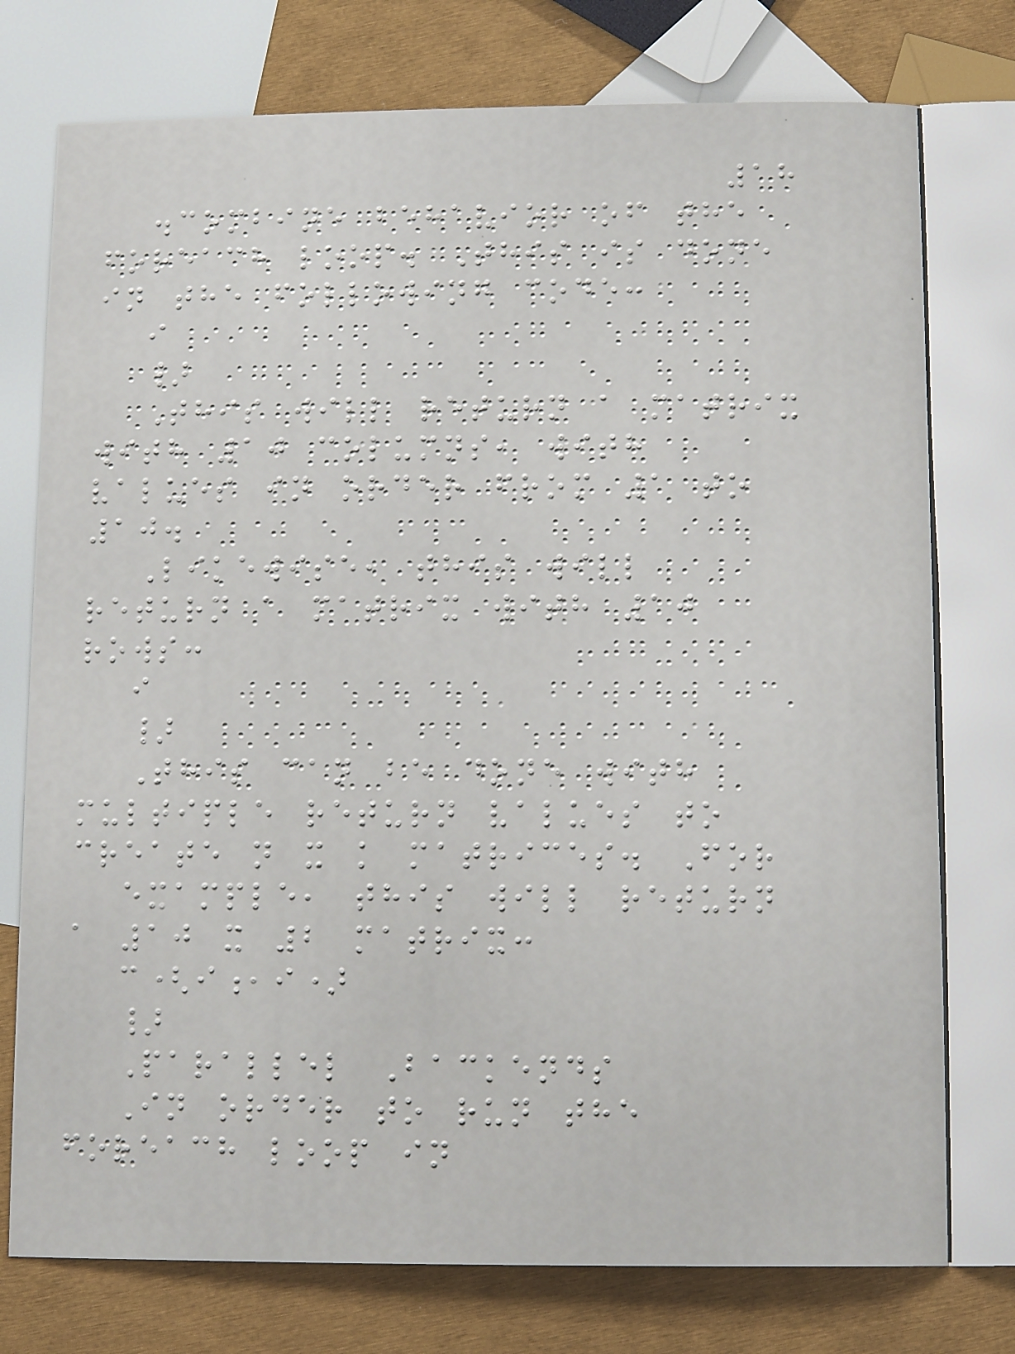18
.combine behavior of the
foreach loop. This is done
in the following code:
i
}
This will return a matrix
with 10 columns, with
values in order from 1 to
10.
Likewise, this will
return a matrix with 10
rows:
i
}
This can be done with
multiple return values to
create n x k matrices. For
example, this will return
a 10 x 2 matrix:
c(i,i)
}
Parallel Backends
In order to run the
foreach loop in
